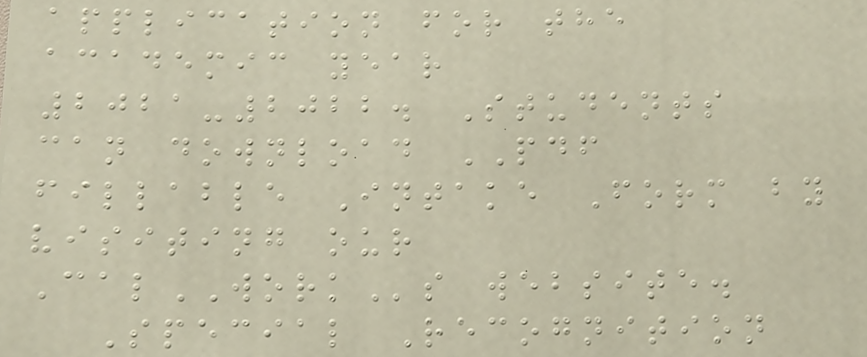application for the
academic year
2021-2022. Students
can download PDF
fillable Intake Form by
visiting our
CalWORKs website.
Special Recognition
